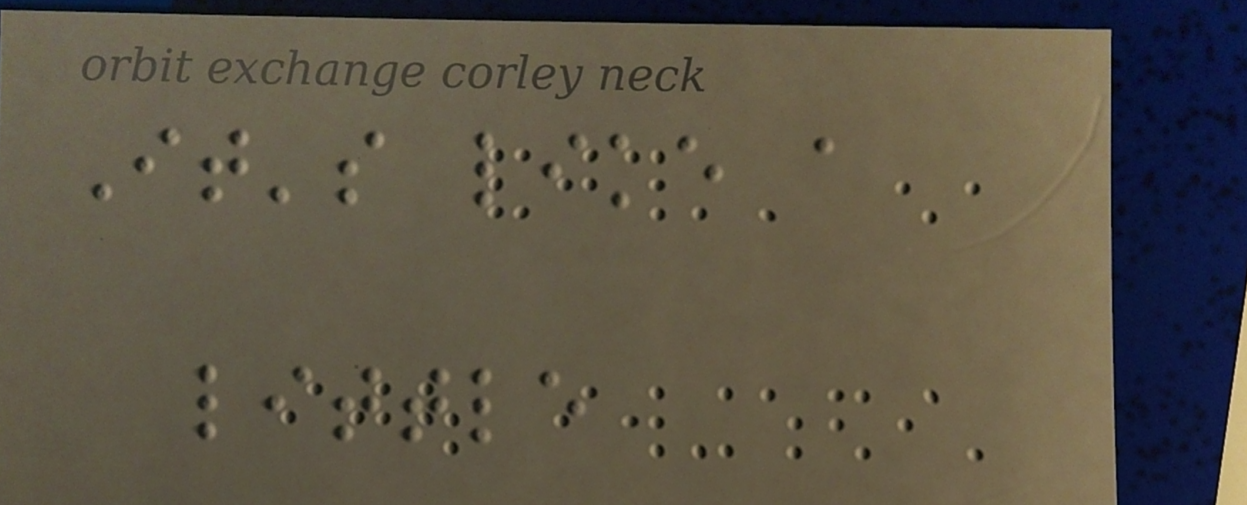It's like a
little
